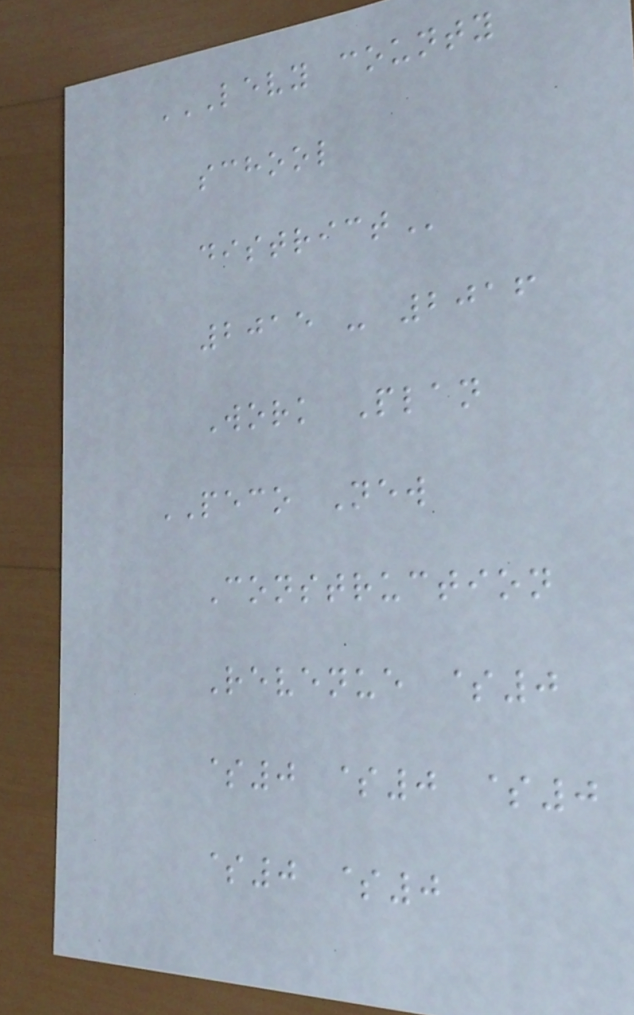LEVY COUNTY
SCHOOL
DISTRICT
2015 - 2016
Work Plan
PECO New
Construction
Revenue $0
$0 $0 $0
$0 $0
